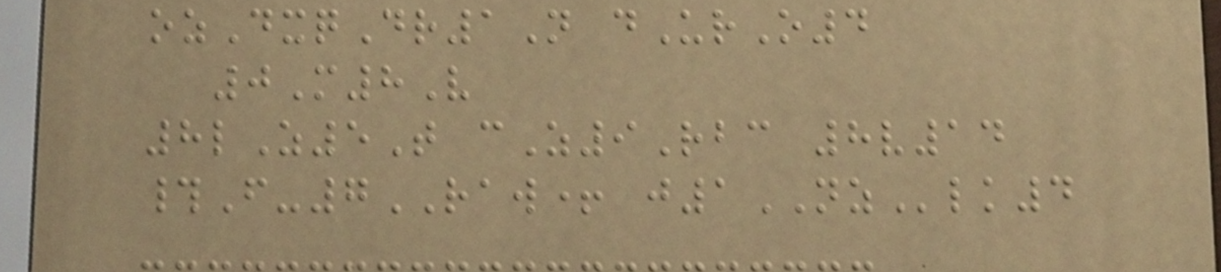ozDxqDr1N dUrO4
0M8V
8lZ5T cZ9Rbc 8v14
#F-7RAW+ j1NZlk4
